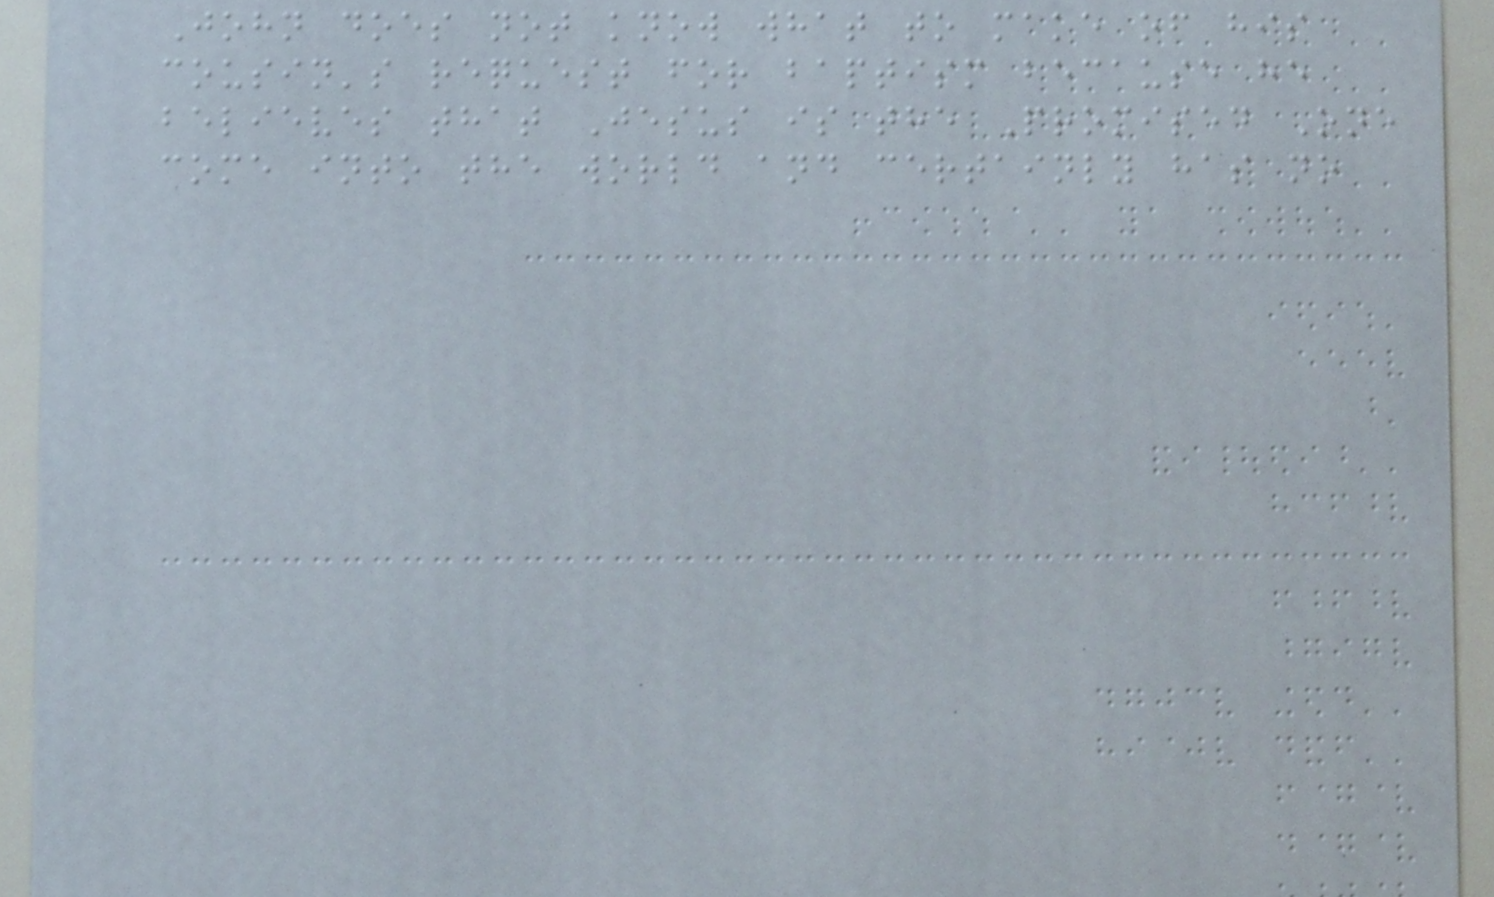John does not know what to make of his
cousin's request for baptism because he
believes that Jesus is the Promised One
come into the world and certainly has no
